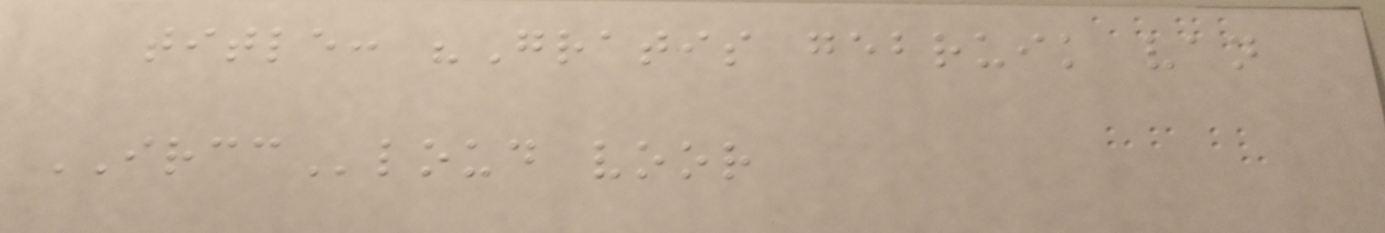title: "Gratis gebruik van
IRCCloud voor
